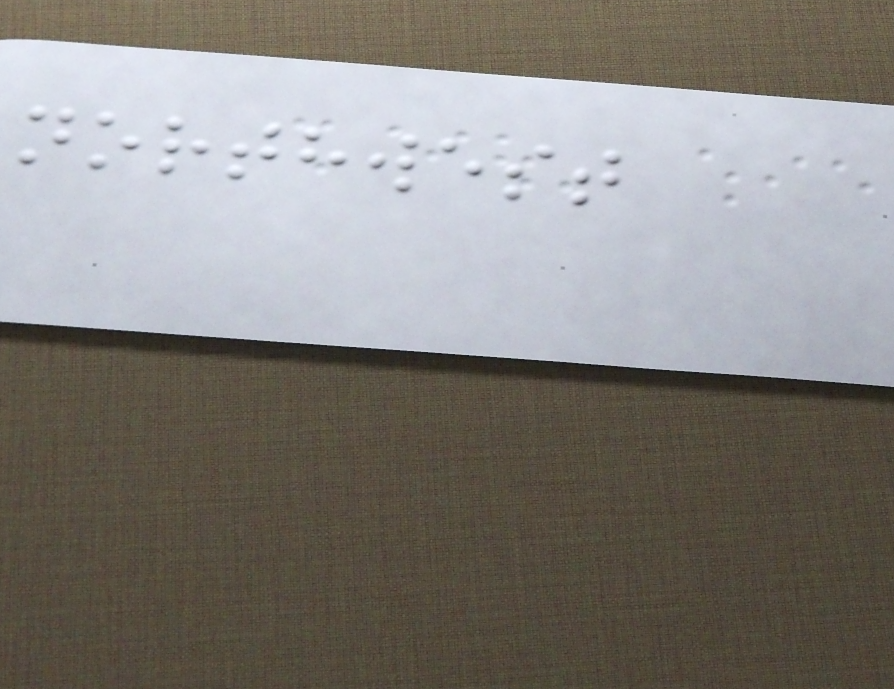northwest
